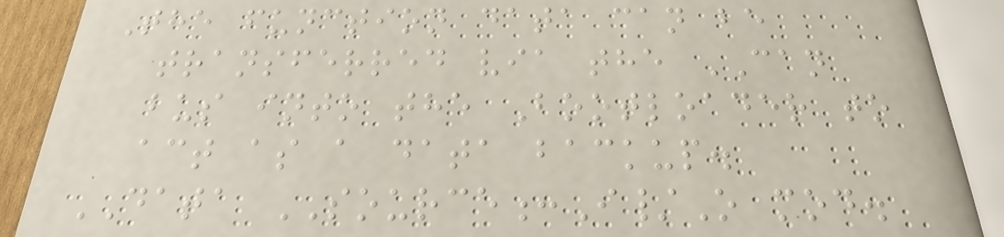The function data can be
transferred via the CAN
bus into the Bootloader to
act as a data backup.
DATA SOURCE:I/O mod.
